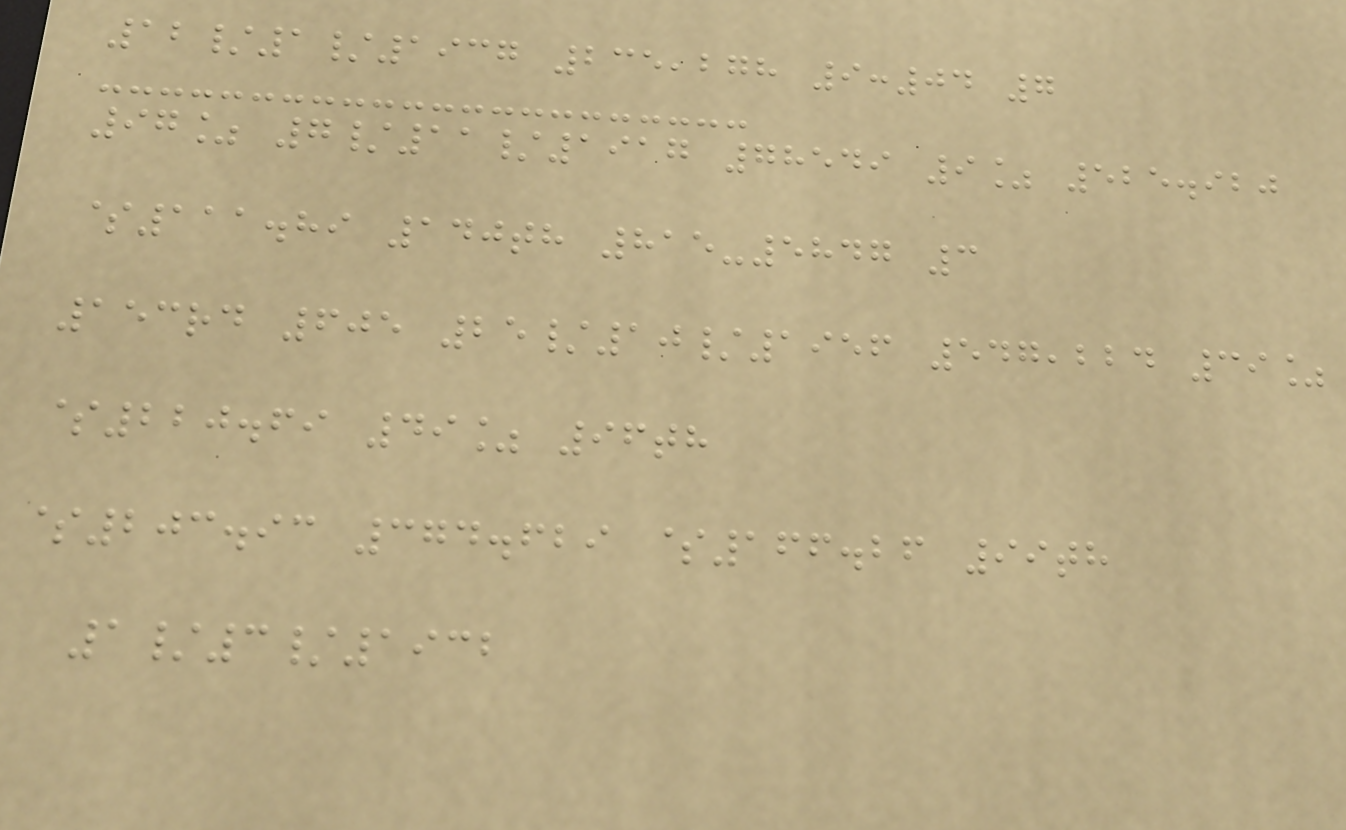12/1/1937 235,278 9:04 7
97% 7/11/1917 78549 9% 525.920
$111.89 140th 815-5847 3
153rd 605 25/10/1956 547,224 39%
$220.69 49% 96th
$203.93 374.629 $166.26 99th
1/3/1932
